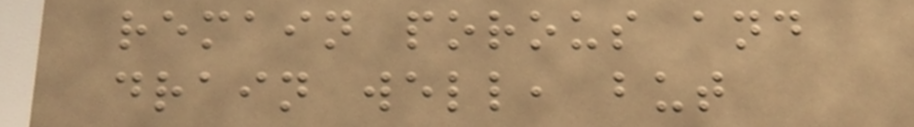remain porous and
drain well, but
